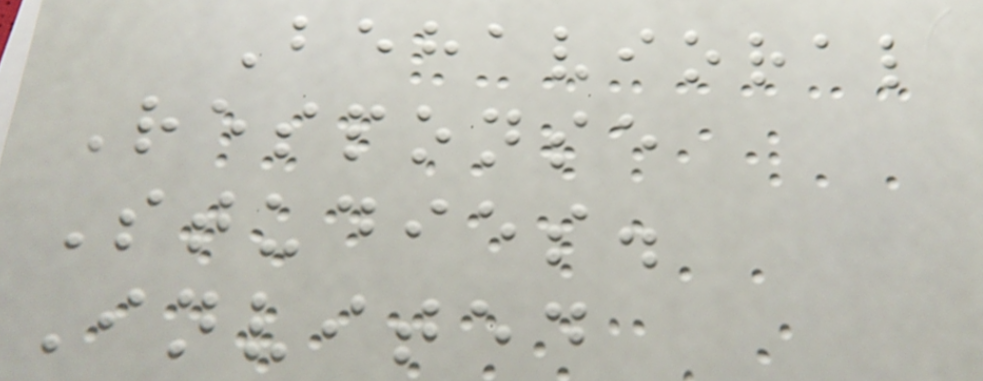Behavioral
Response
Studies.
Invited
